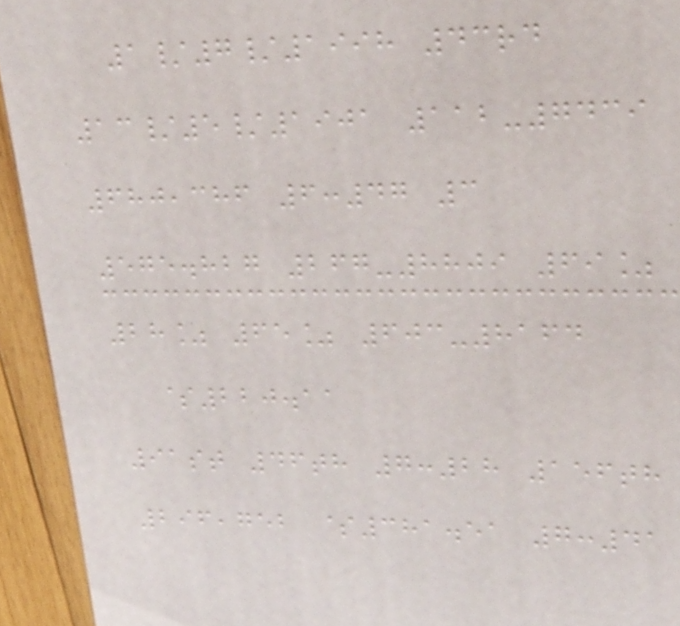1/7/1998 43rd
13/5/1901 112-7439
680,386 6:47 3
575.827 267-8809 69%
28% 65% 603-8164
$220.11
91st 46th 7:28 156th
296,752 $381.51 7:41
